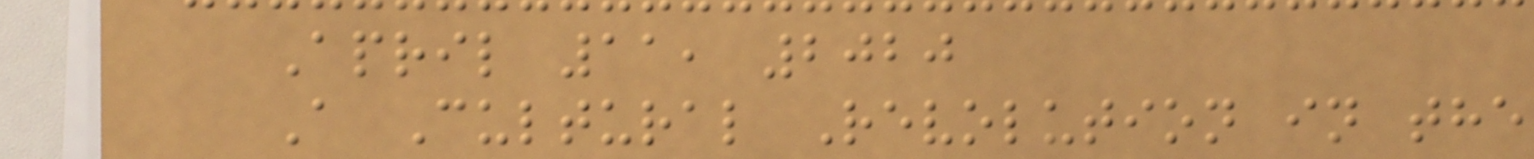April 11, 2020
A Cultural Revolution in the
